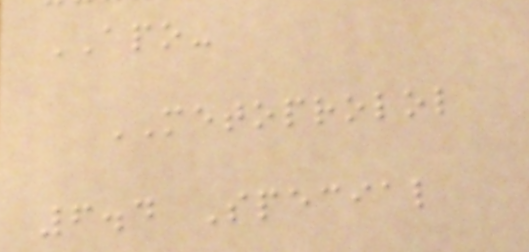APO-
METOPROLOL
6.4 Special
